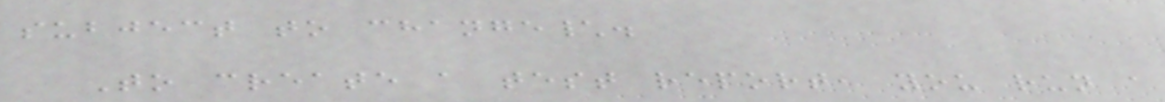subject to change\.
To create a test report, you run a
